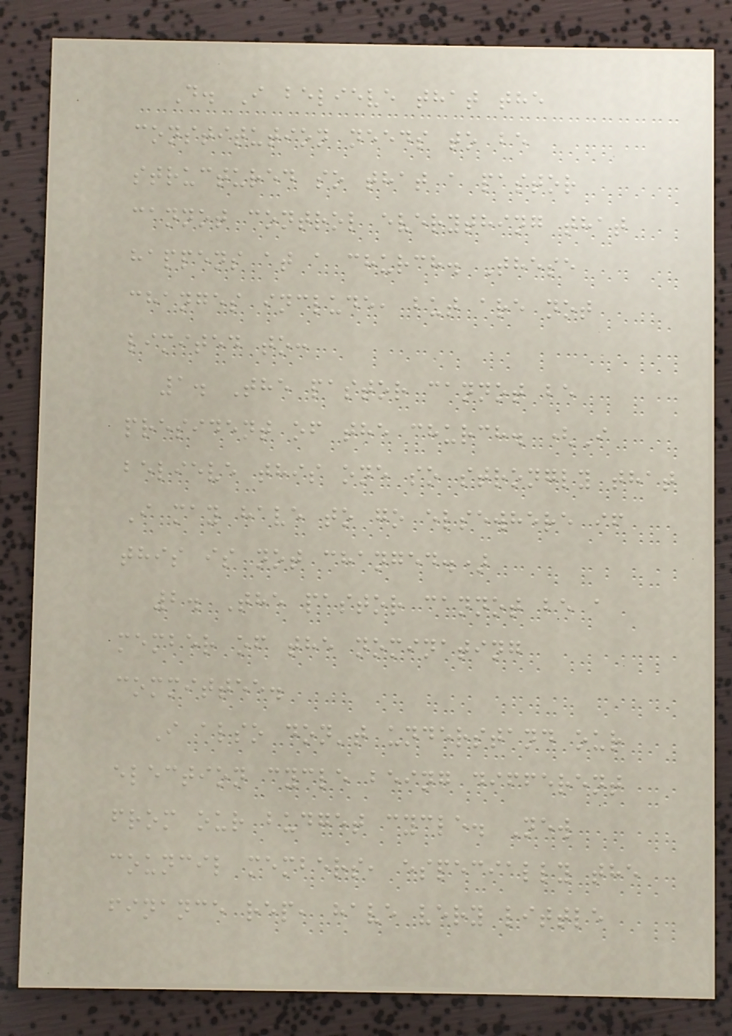D. I believe that the
constitution needs to be
structured so that a pastor
cannot control everything that
happens at a church. These
changes include, but are not
limited to:
1. The pastor cannot be
president of the church. (I
believe this one so strongly that
I may have to go elsewhere if
this is not changed.)
2. The pastor cannot be a
member of the nominating
committee.
I also don't understand our
election cycle being different
from our budget cycle. New
council members, especially the
finance rep, have very little
